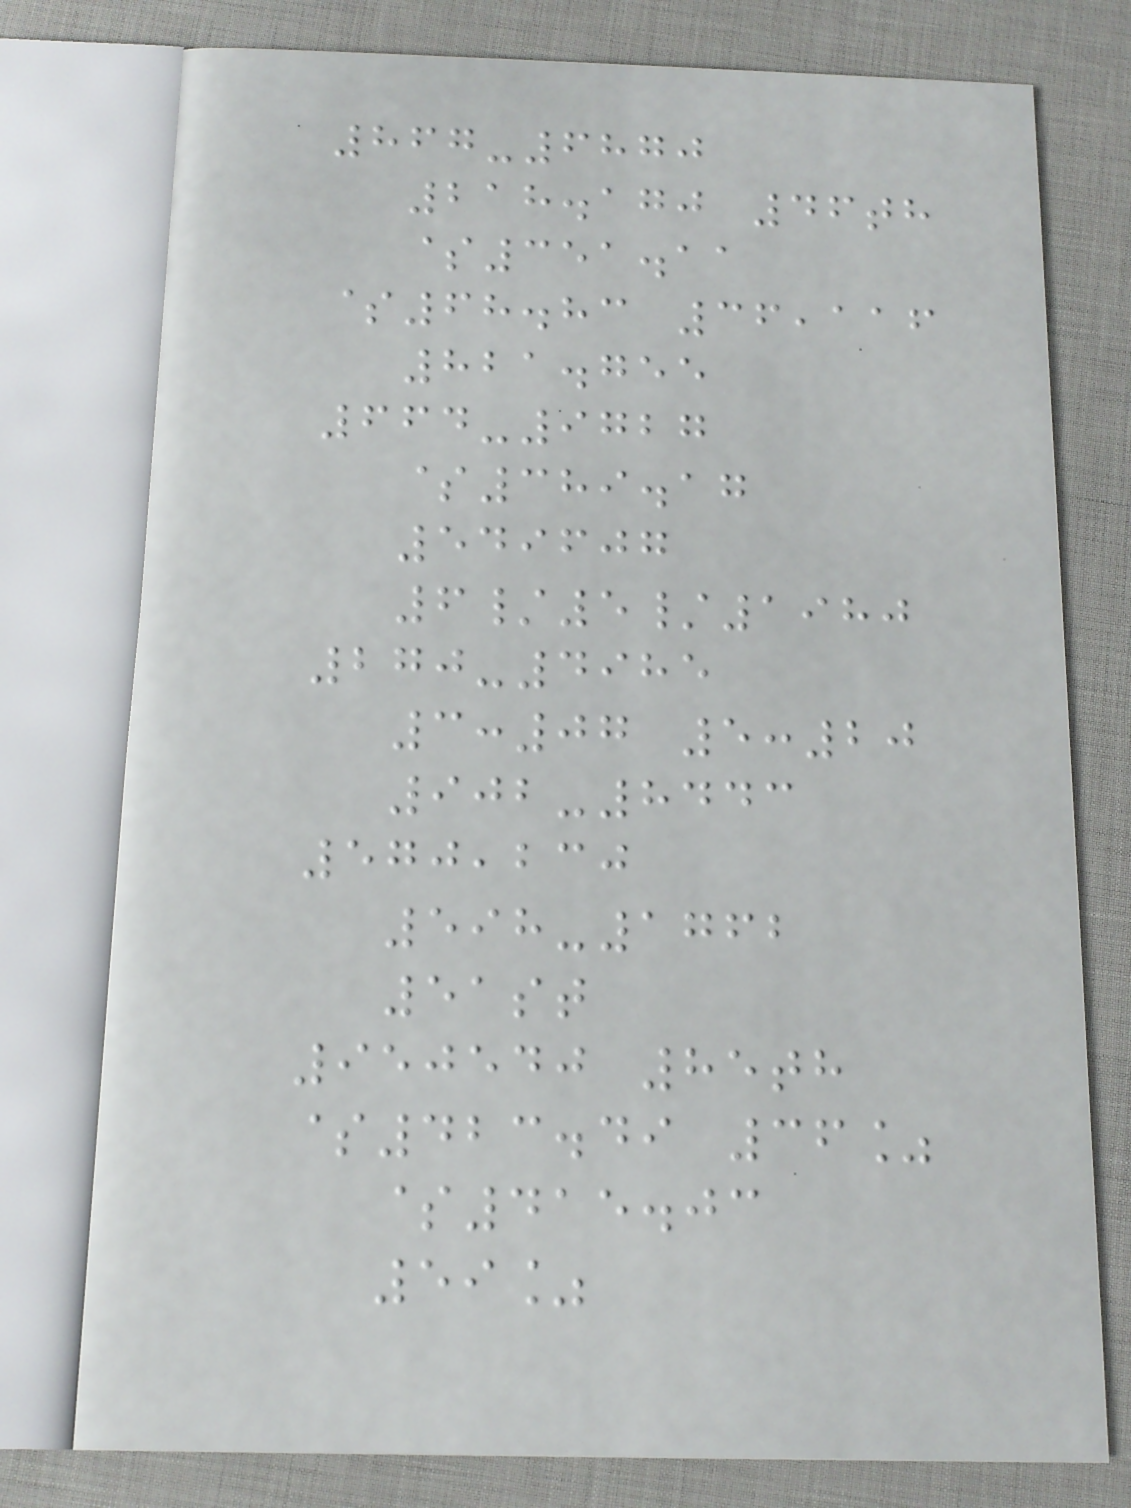867-6870
218.170 46th
$351.11
$68.83 36,116
821.755
664-9727
$389.17
549607
6/5/1980
270-4985
3:07 5:20
902-8443
570,230
598-1762
51st
950540 85th
$423.49 36%
$415.03
59%
